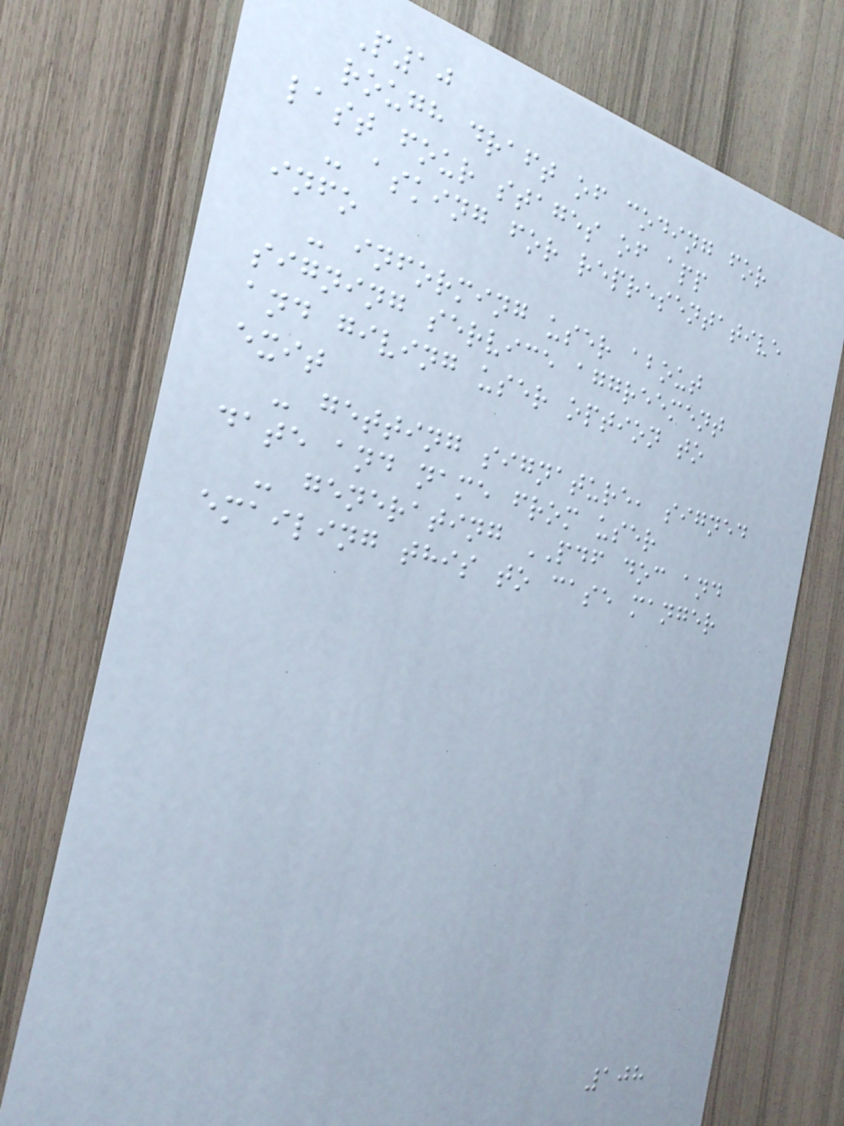P10
rough draft of coding for
last four stages of app
- asking for representative
info
- informing user about
signing service aggreement
and giving user option to
exit
- getting signature, signed
date and name from user
- generating PDF doc and
emailing this to case manger
108
